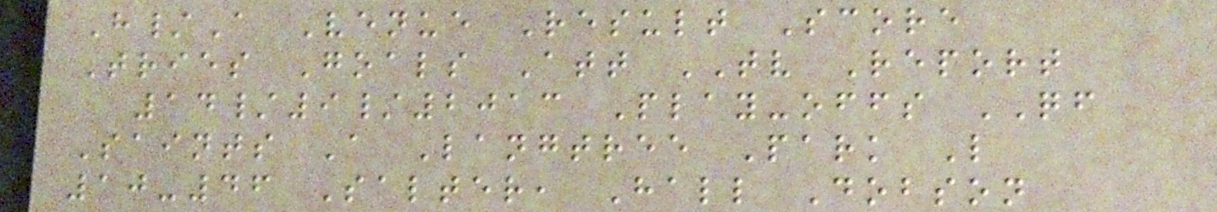H/A Venue Result Score
Tries Goals Att TV Report
14/9/2013 Play-offs QF
Saints A Langtree Park L
10-46 Salter, Hall Dobson
